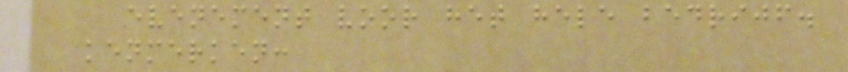evenement voor het hele bedrijf.
kenmerken:
